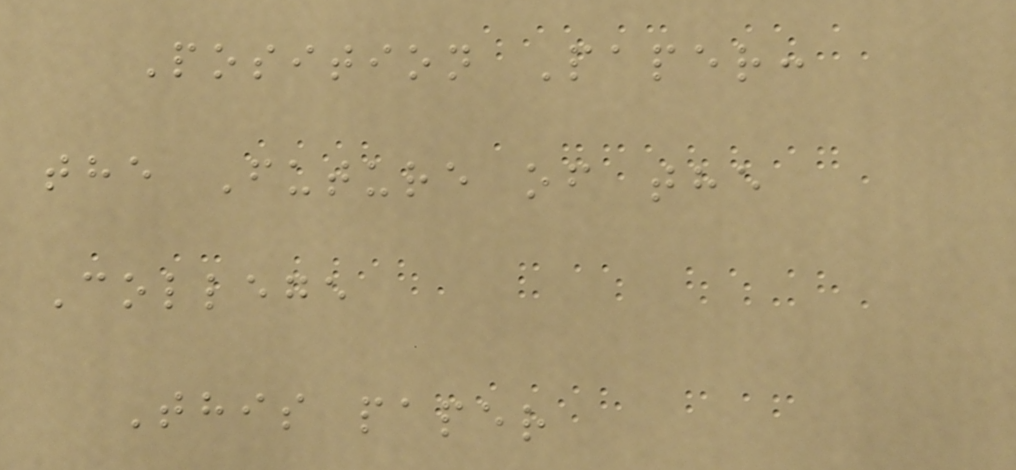Position Paper:
the Future of the
College
This paper
